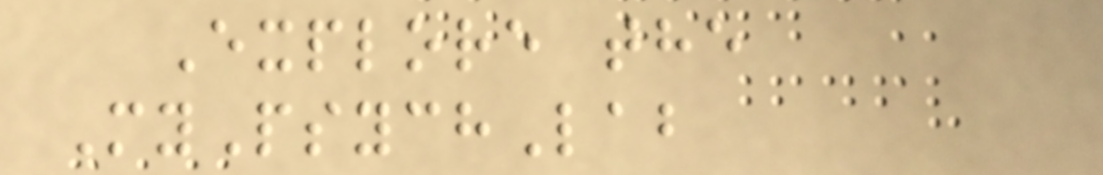Explore the
MyPsychLab
